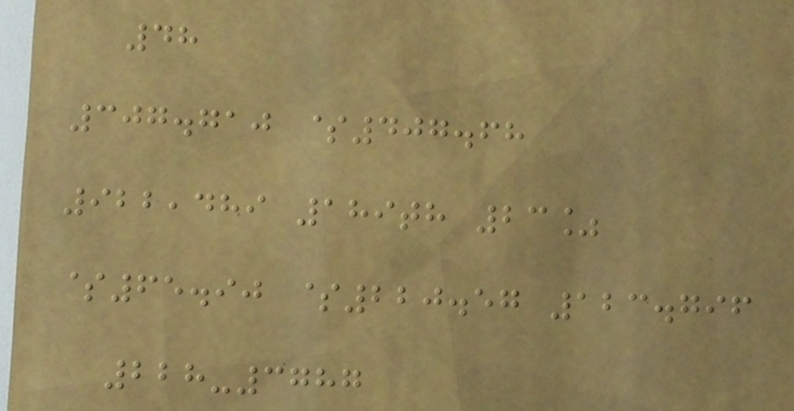48
307.710 $407.68
922,489 189th 23%
$65.90 $220.57 123.796
228-3787
